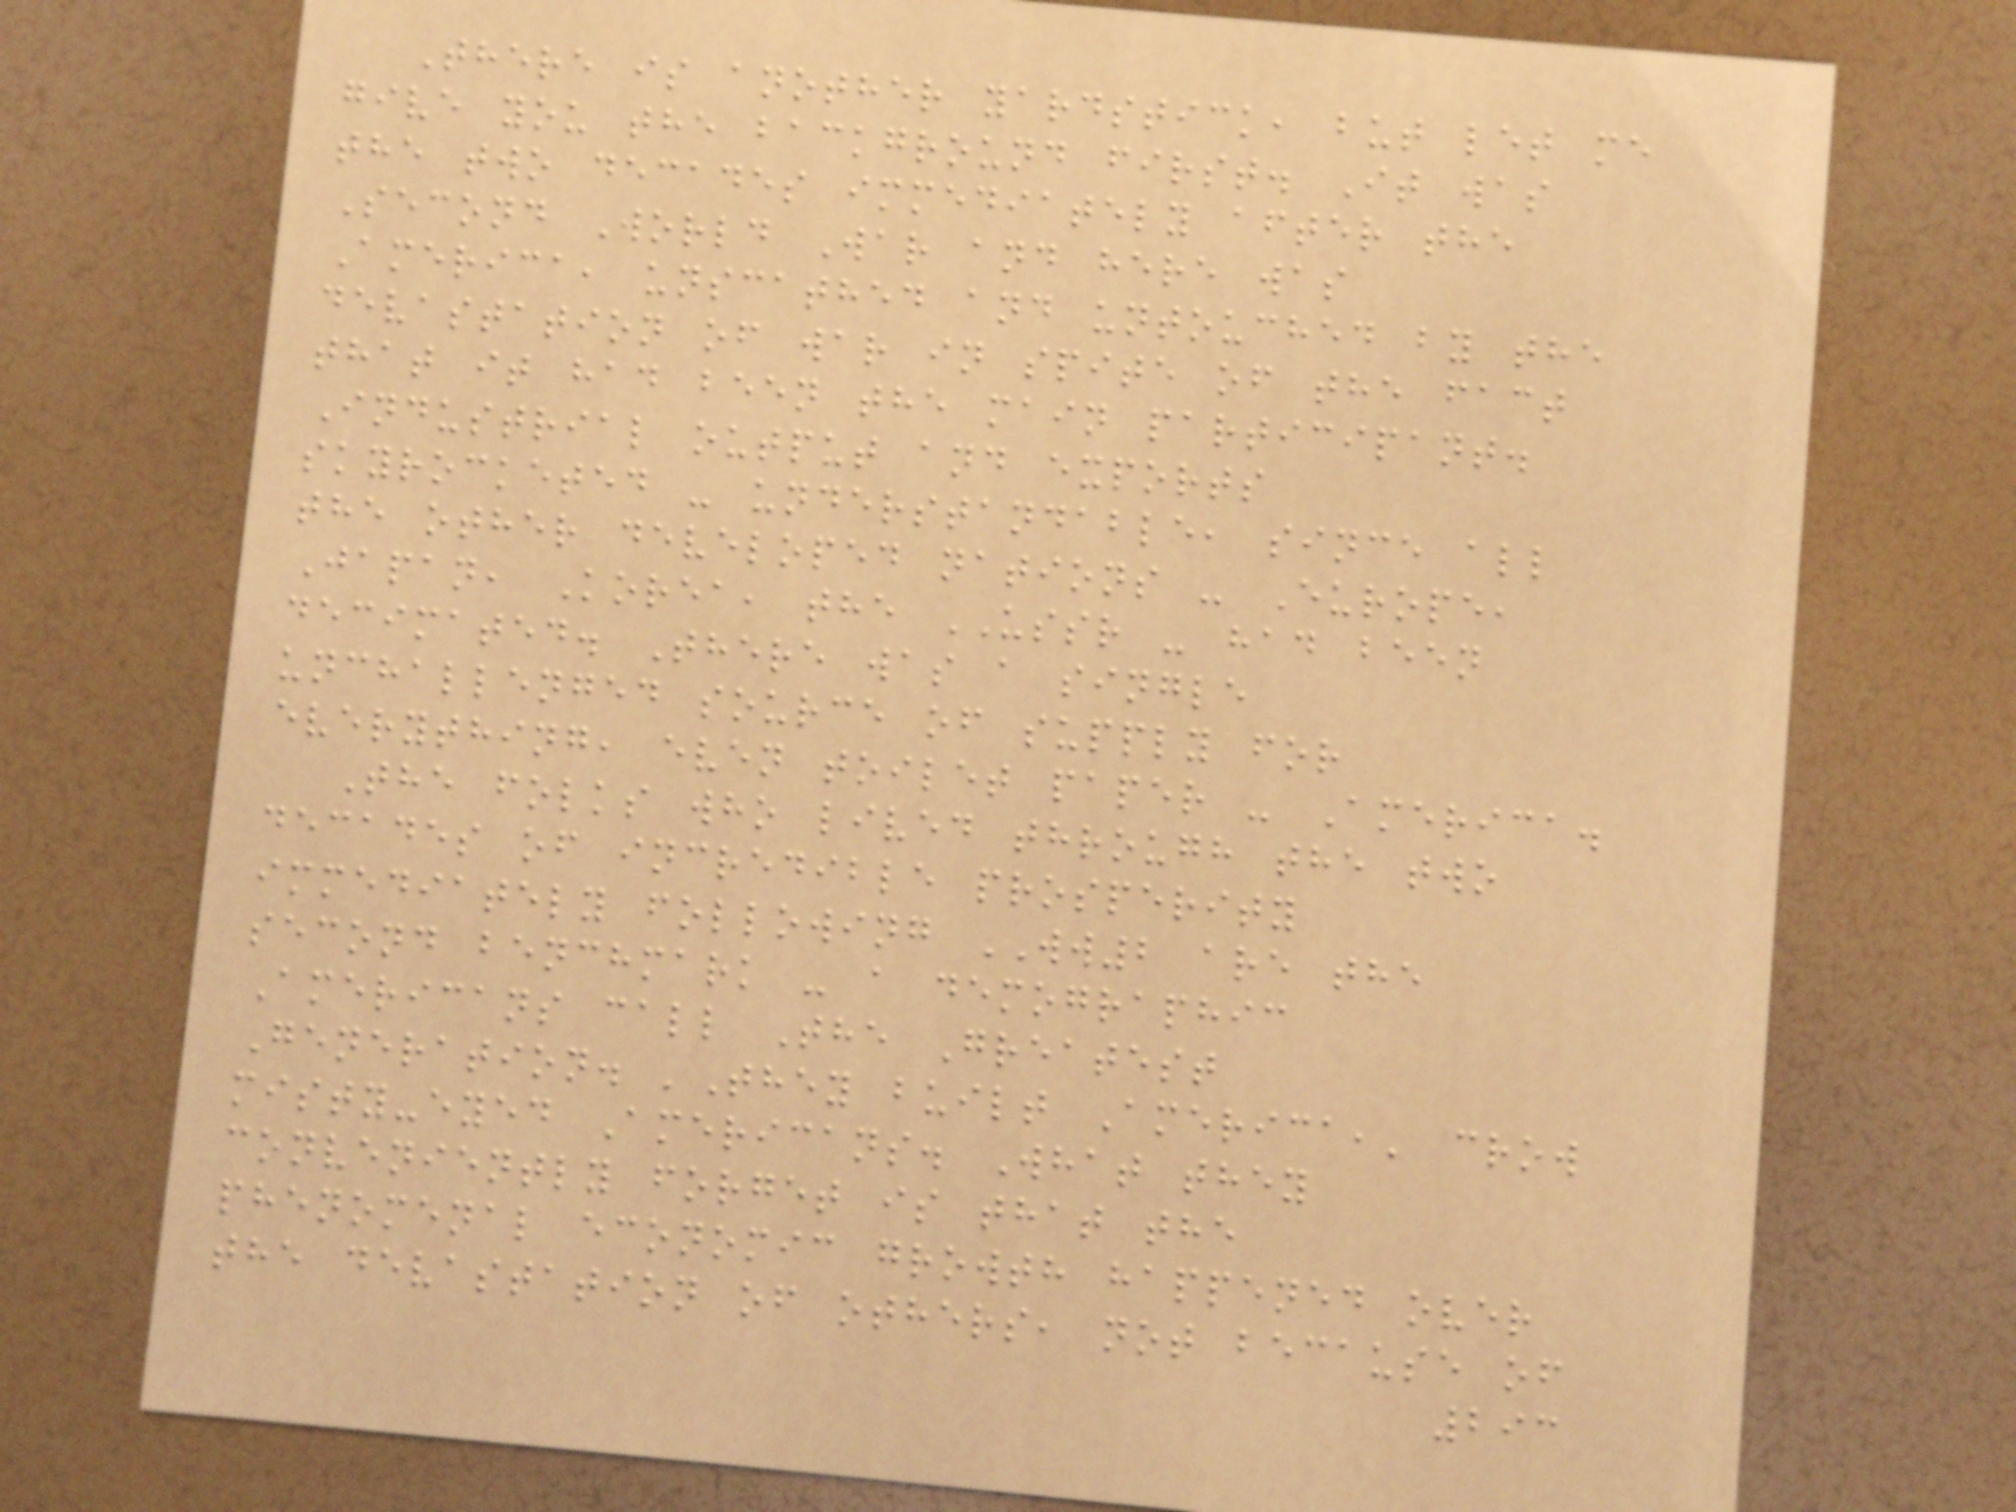There is another yardstick, but let me
give you the background first. It was
the two decades immediately after the
Second World War and here was
America, unscathed and untouched by the
devastation of war in spite of the fact
that it had been the main participant.
Industrial output and exports
skyrocketed - understandable, since all
the other developed nations - Europe,
Japan, Korea, the USSR - had been
decimated. There was a single
unchallenged source of supply for
everything, even toilet paper - America.
The folks who lived through the two
decades of incredible prosperity
immediately following WW2 are the
second benchmark - a demographic
Americans call The Greatest
Generation. 'They built America,' crow
misty-eyed Americans. What they
conveniently forget is that the
phenomenal economic growth happened over
the devastation of others, not because of
293
